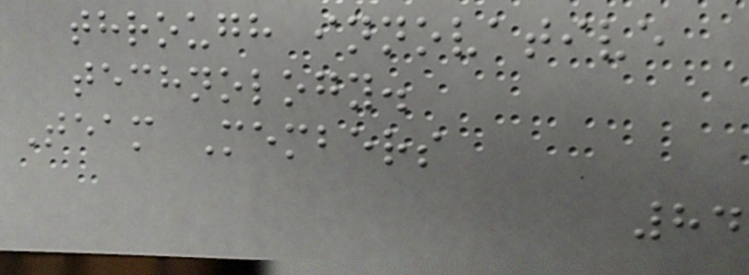through innovative
technology.
Team Members
84
